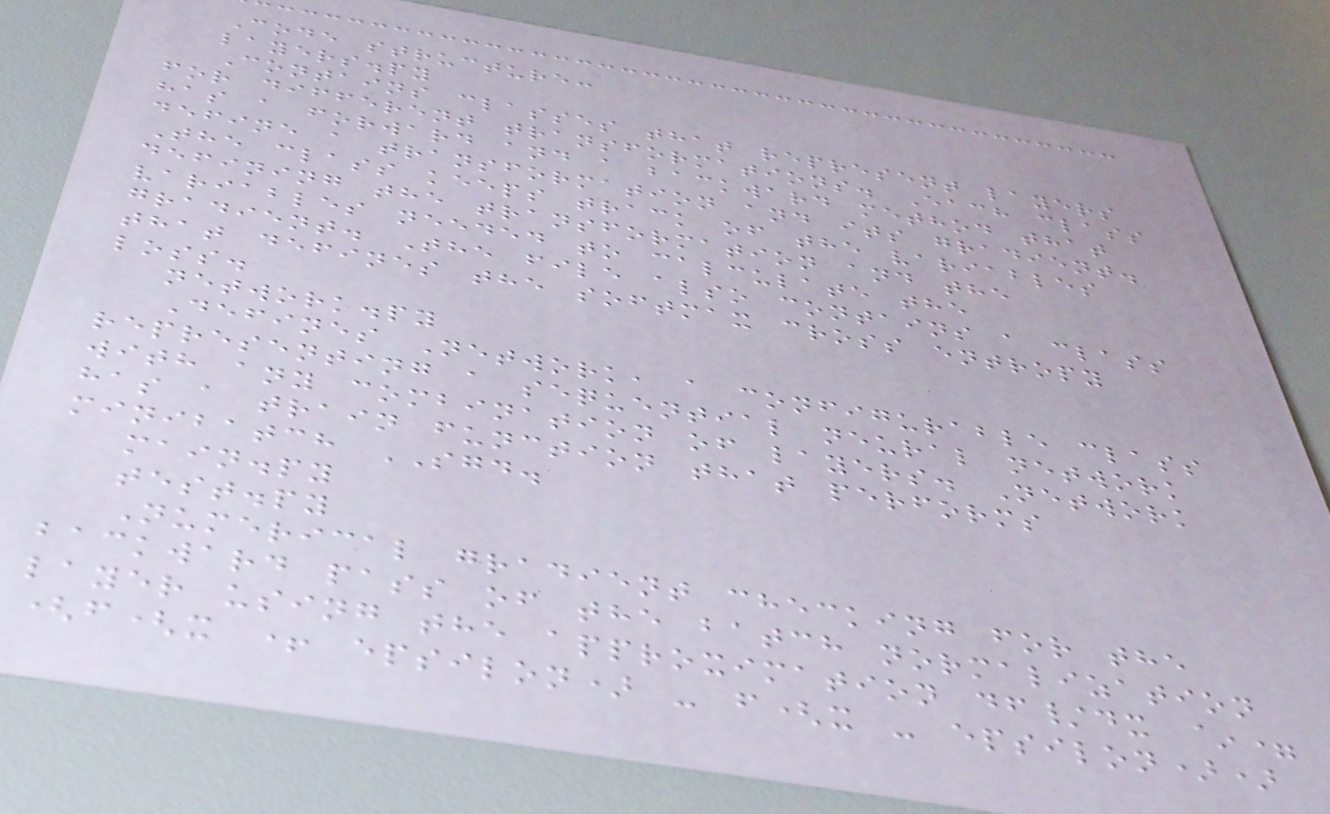Code structure:
layers.py
Contains classes that represent layers
for different transformations. Each class
has a forward and a backward method that
define a transformation and its gradient.
The class keeps track of the variables
defining the transformation and the
variables needed to calculate the
gradient. The file also contains a class
that defines the softmax cross entropy
loss.
network.py
Defines Network, a configurable class
representing a sequential neural network
with any combination of layers. Network
has a train function that performs
minibatch SGD.
main.py
test.py
Numerical gradient checking for the
backward pass of the batch normalization
layer using the approximation df/dx ~=
(f(x + epsilon) - f(x - epsilon))
